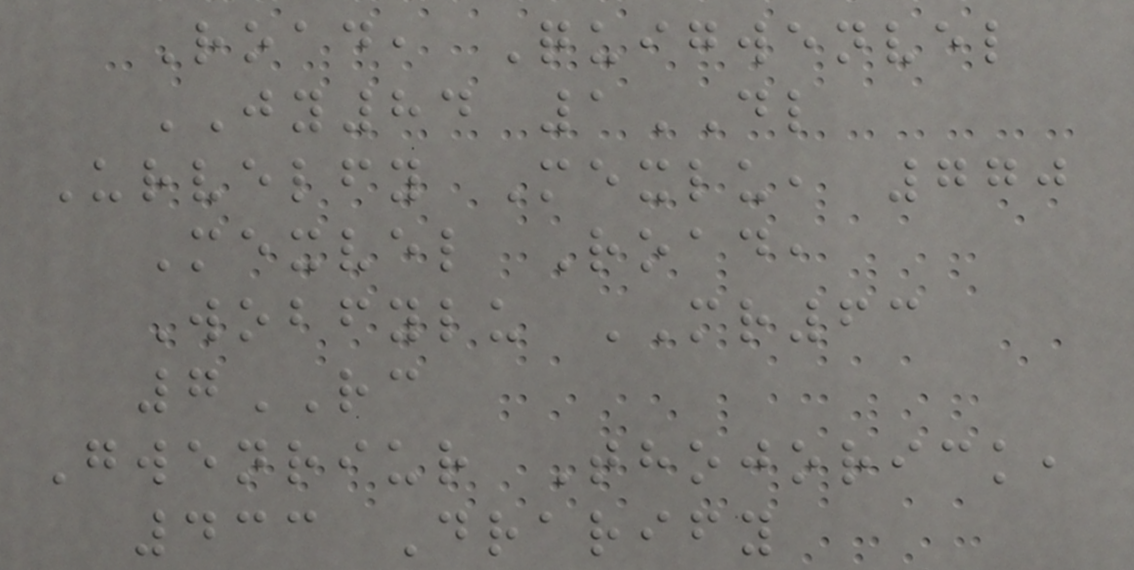Road, Quigwenvel
JY84 1DL
Urvelfy Mexlu, 770
Mexvel Road,
Wobfylu MR63
7RC
Gwenriur Thojorick,
433 Drarify
